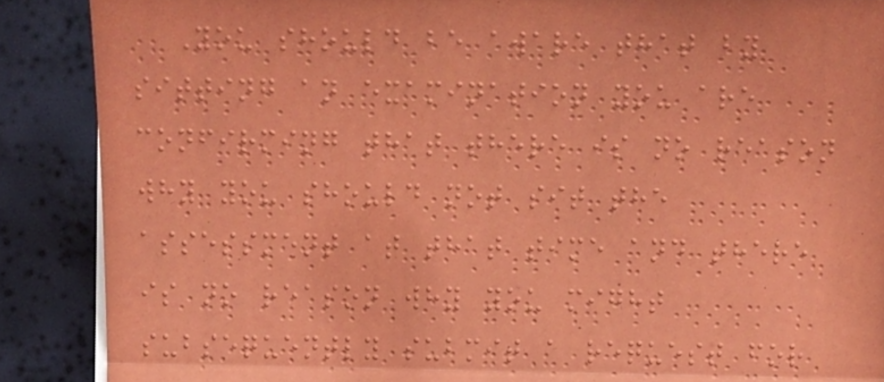You should be aware that by
sitting an examination you are
confirming that there is no reason
why you should not sit the
assessment at that time and there
is no reason why you might
subsequently submit a request for
